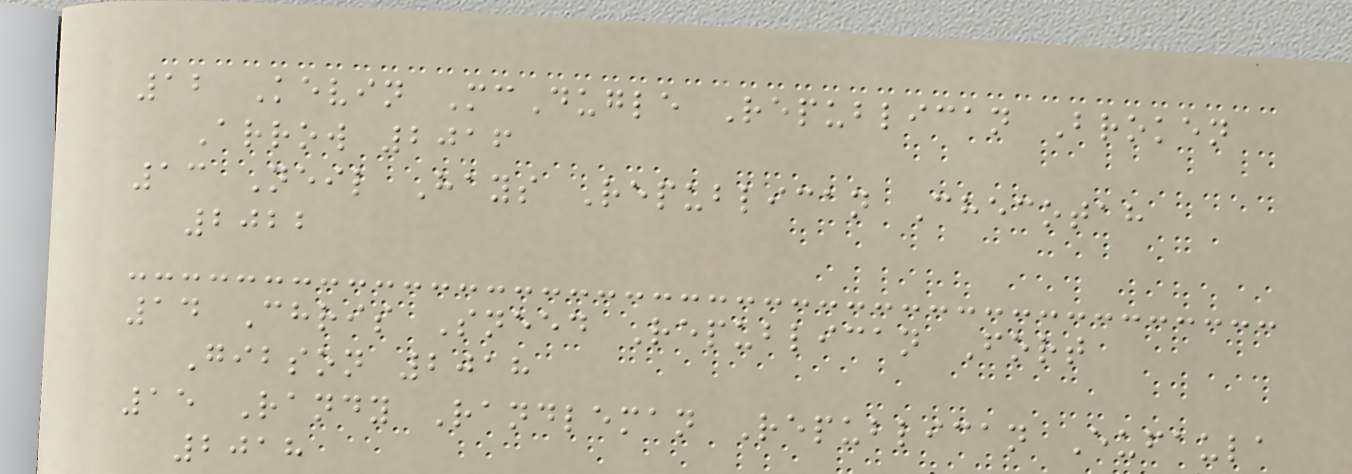12 Kevin McDugle Republican Broken
Arrow 2016
13 Neil Hays Republican Checotah
2022
14 Chris Sneed Republican Fort
Gibson 2018
15 Randy Randleman Republican Eufaula
2018
